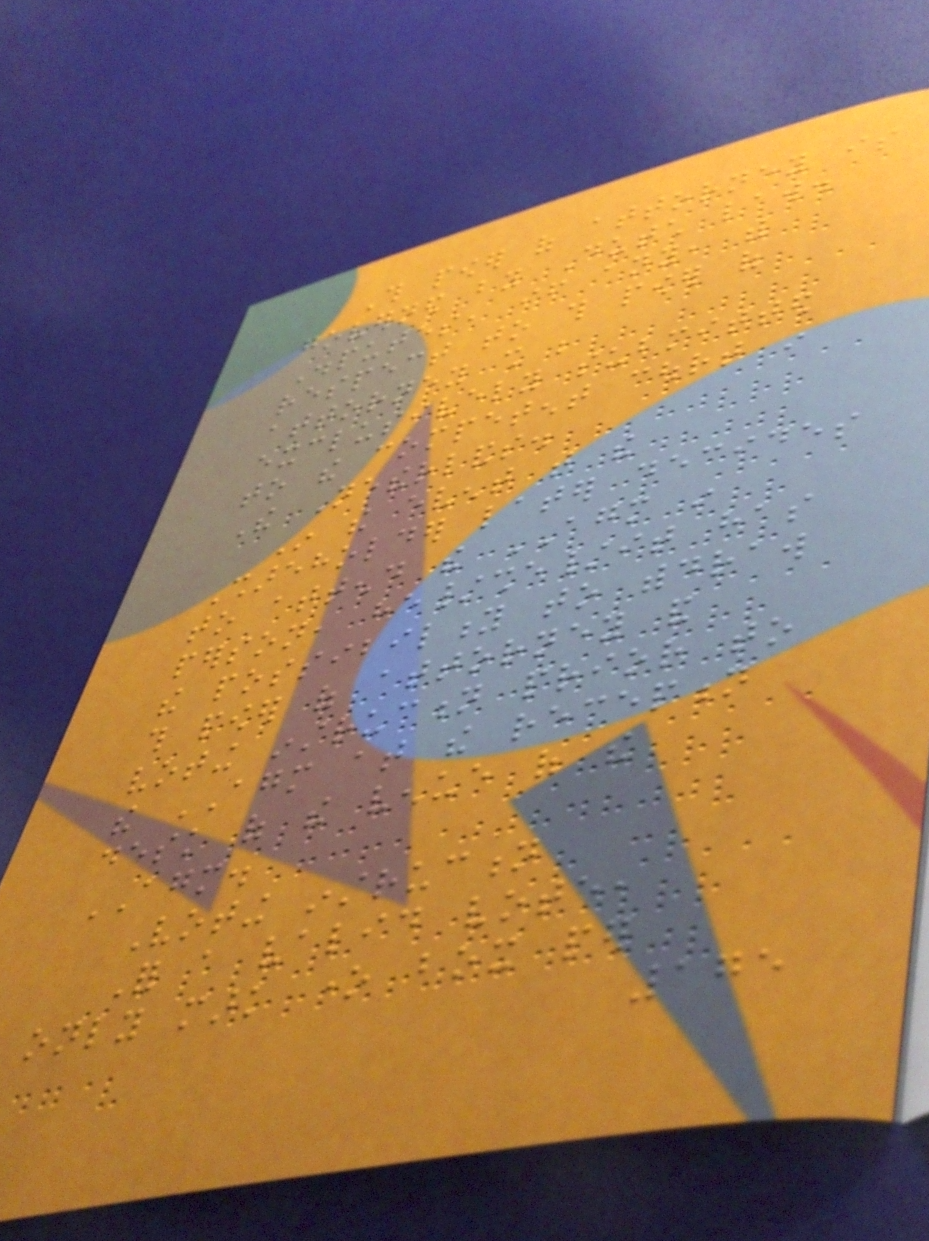This power of attorney is
governed by Dutch law.
Disputes, if any, with
respect to this power of
attorney shall be
exclusively submitted
to the competent court in
The Netherlands.
In the event that the
Shareholder later decides
to attend the AGM in
person, he/she/it has
the possibility to withdraw
this power of attorney and
voting instruction prior to
the AGM at the reception
desk of the venue of the
AGM.
Voting instruction
For a valid vote,
only mark one box per
175
